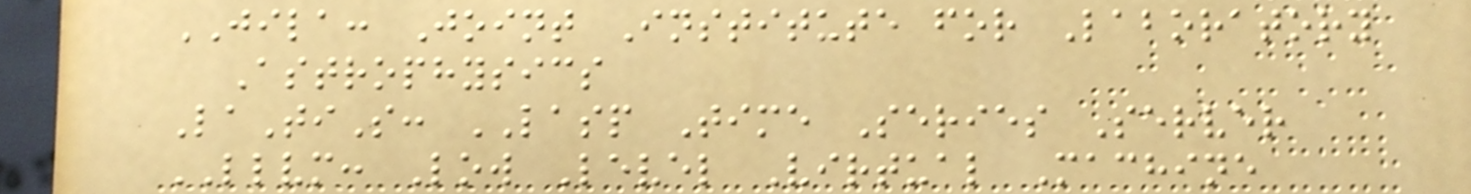JILA: Joint Institute for Laboratory
Astrophysics
LaTiS: LASP Time Series Server
LLVM: Low Level Virtual Machine
